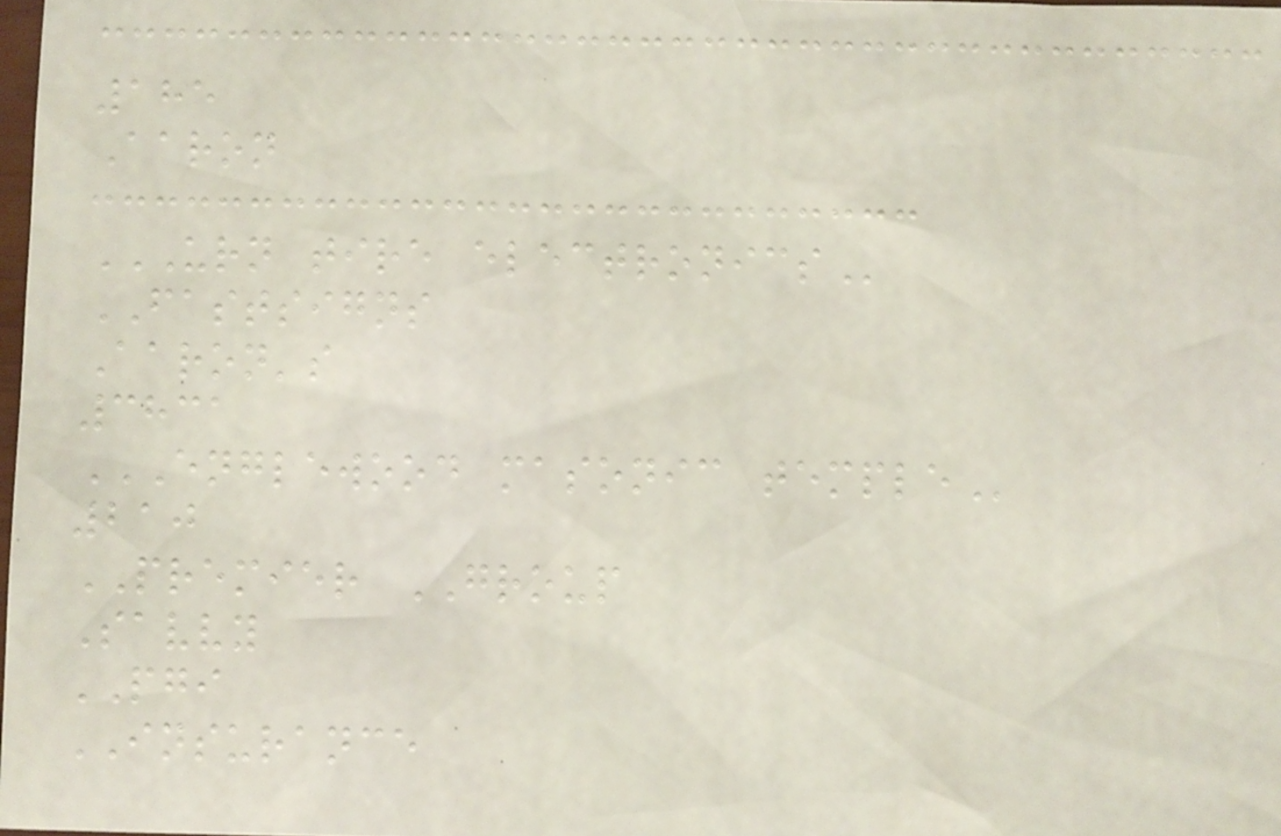185
Aaron
URN TIRE ELECTRONICS
FASTSIGNS
Aaron's
3831
ENGLEWOOD MASONIC TEMPLE
210
PREMIER GROUP
Savvy
PGI
INSURANCE
